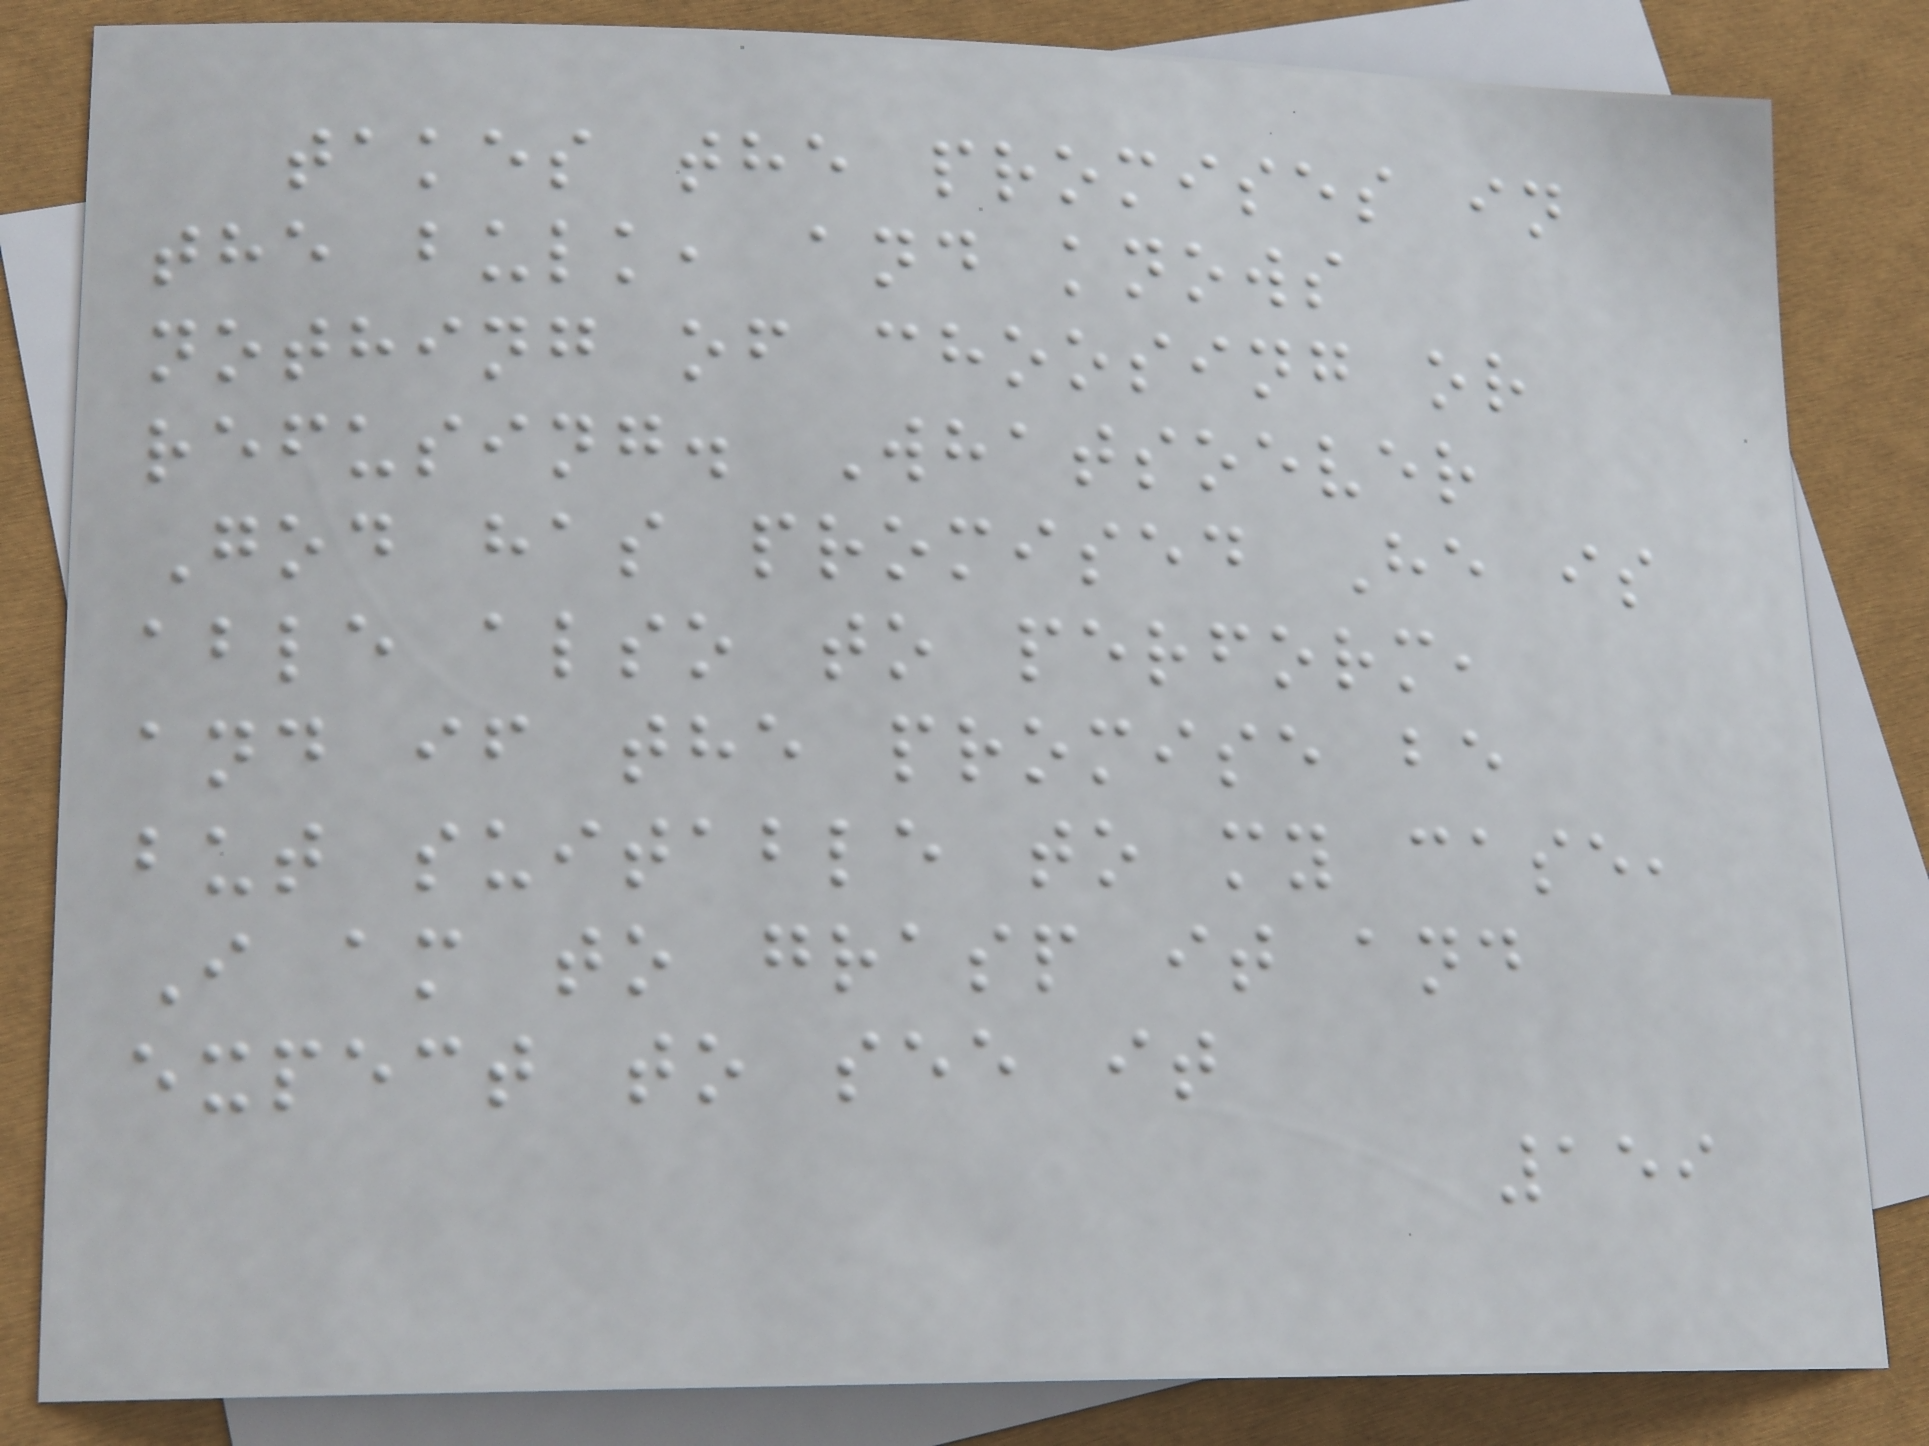takes the promises in
the bulk, and knows
nothing of choosing or
refusing. Whatsoever
God has promised He is
able also to perform,
and if the promise be
but suitable to my case,
I am to grasp it and
expect to see it
159
